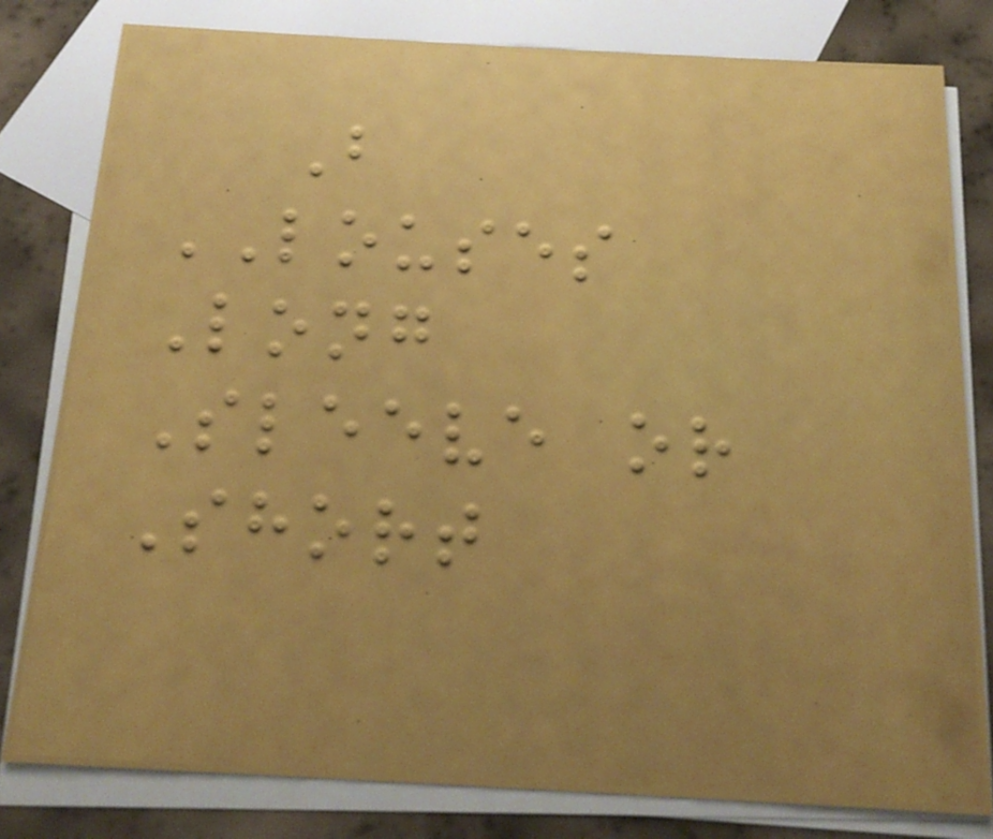B
LOUSES
Long
Sleeve or
Short
